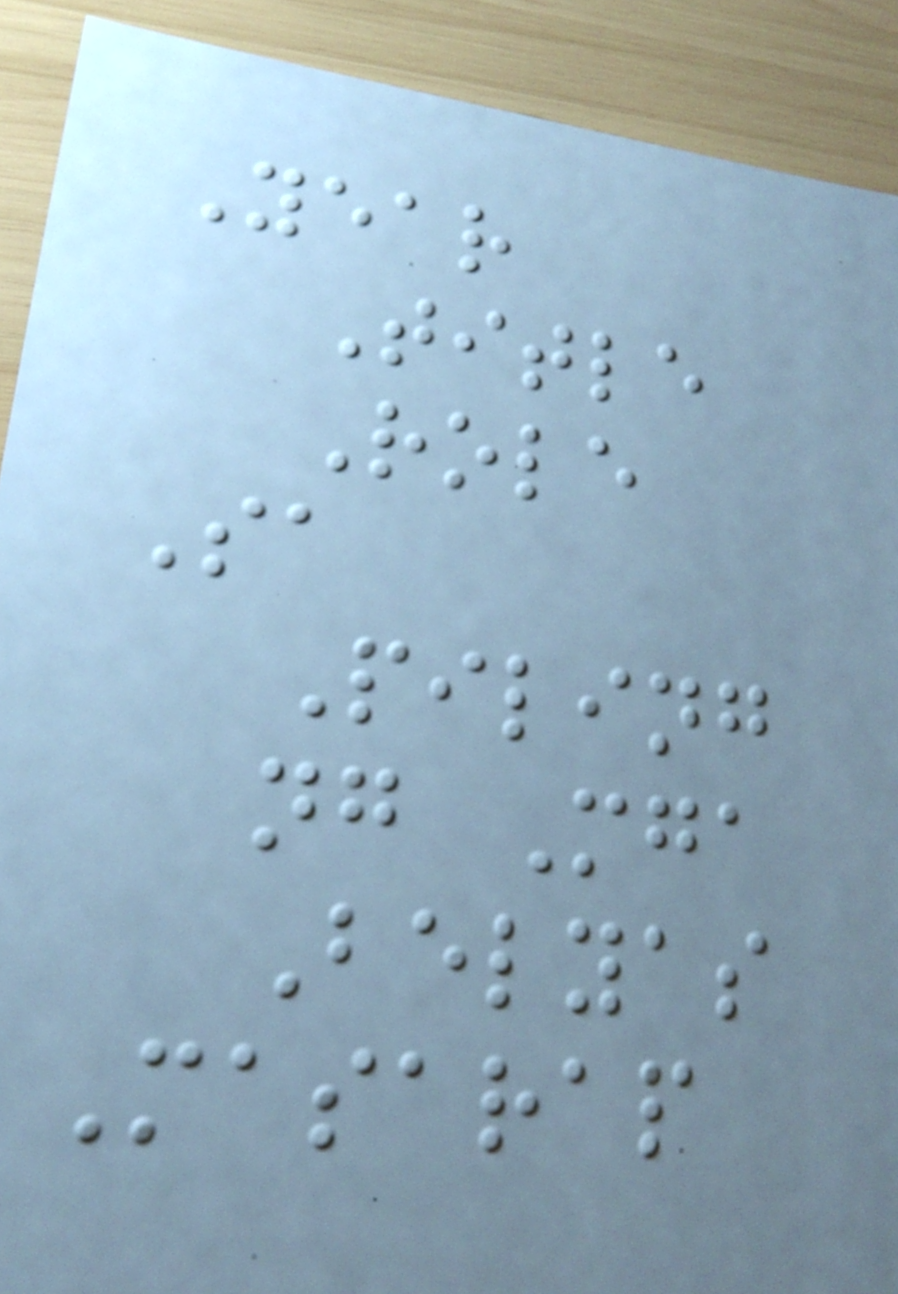Year
Title
Role
Sa
Piling
ng Mga
Belyas
Masarap
